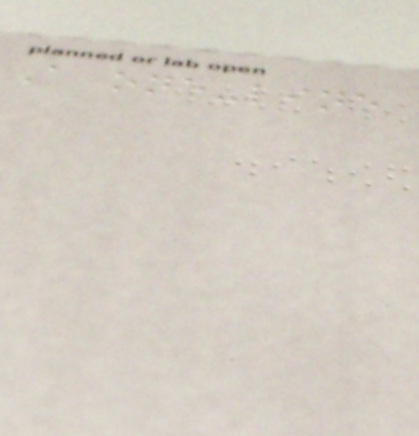A one-line
